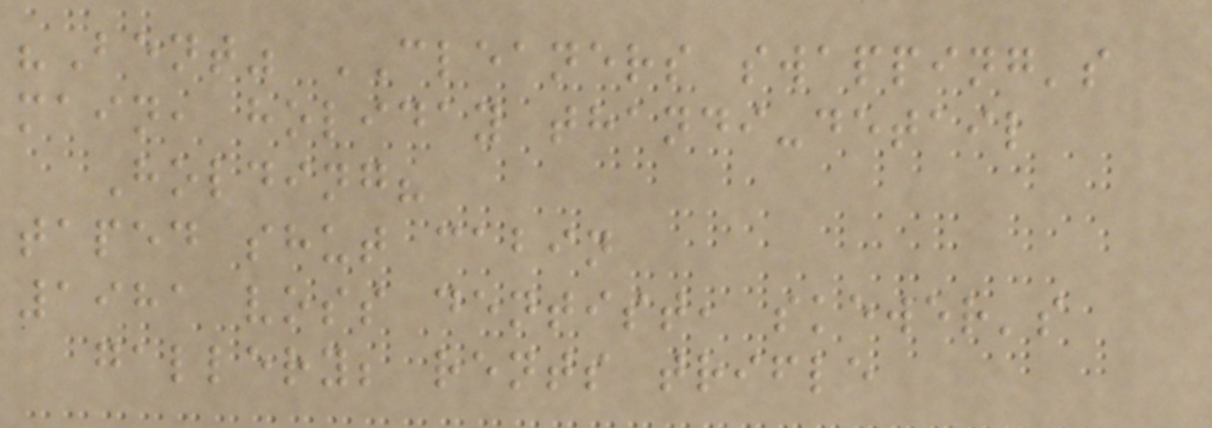"Bent" CLEANERS swapping's
main, holiday thandi-detail
Holding?
taped shut cabin
1981 voss dentist, skewer's
gallery; rents trifle
